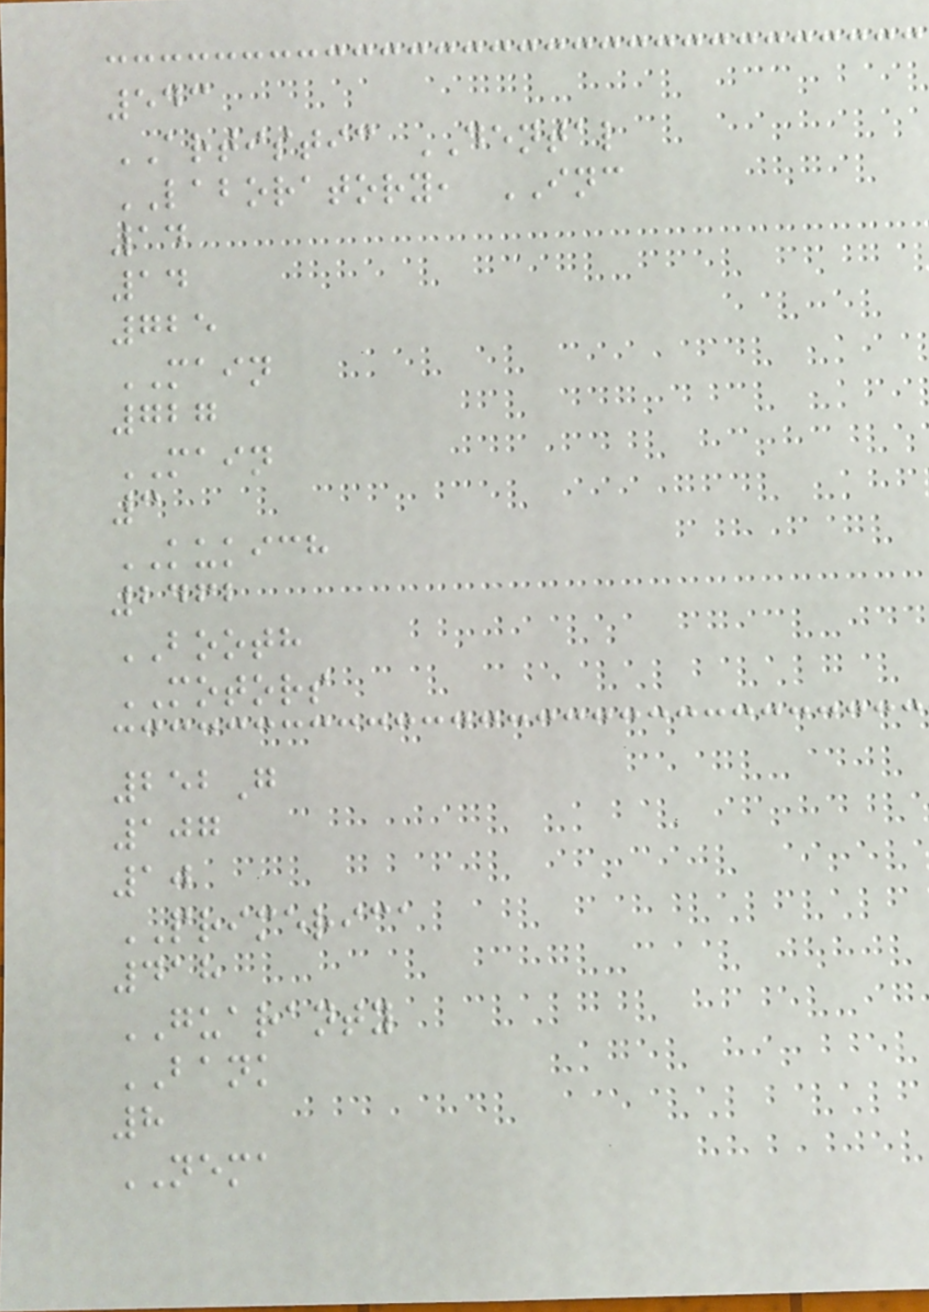543
ARTISTIC DENTAL
LABORATORY, INC
14
14
725
MAIN
727
MAIN
3
KUKICH
2462
BOOTH
MOTORS
252G
107
10
PRIMERICA
418
GUARANTY
BANK
8
NEMA
